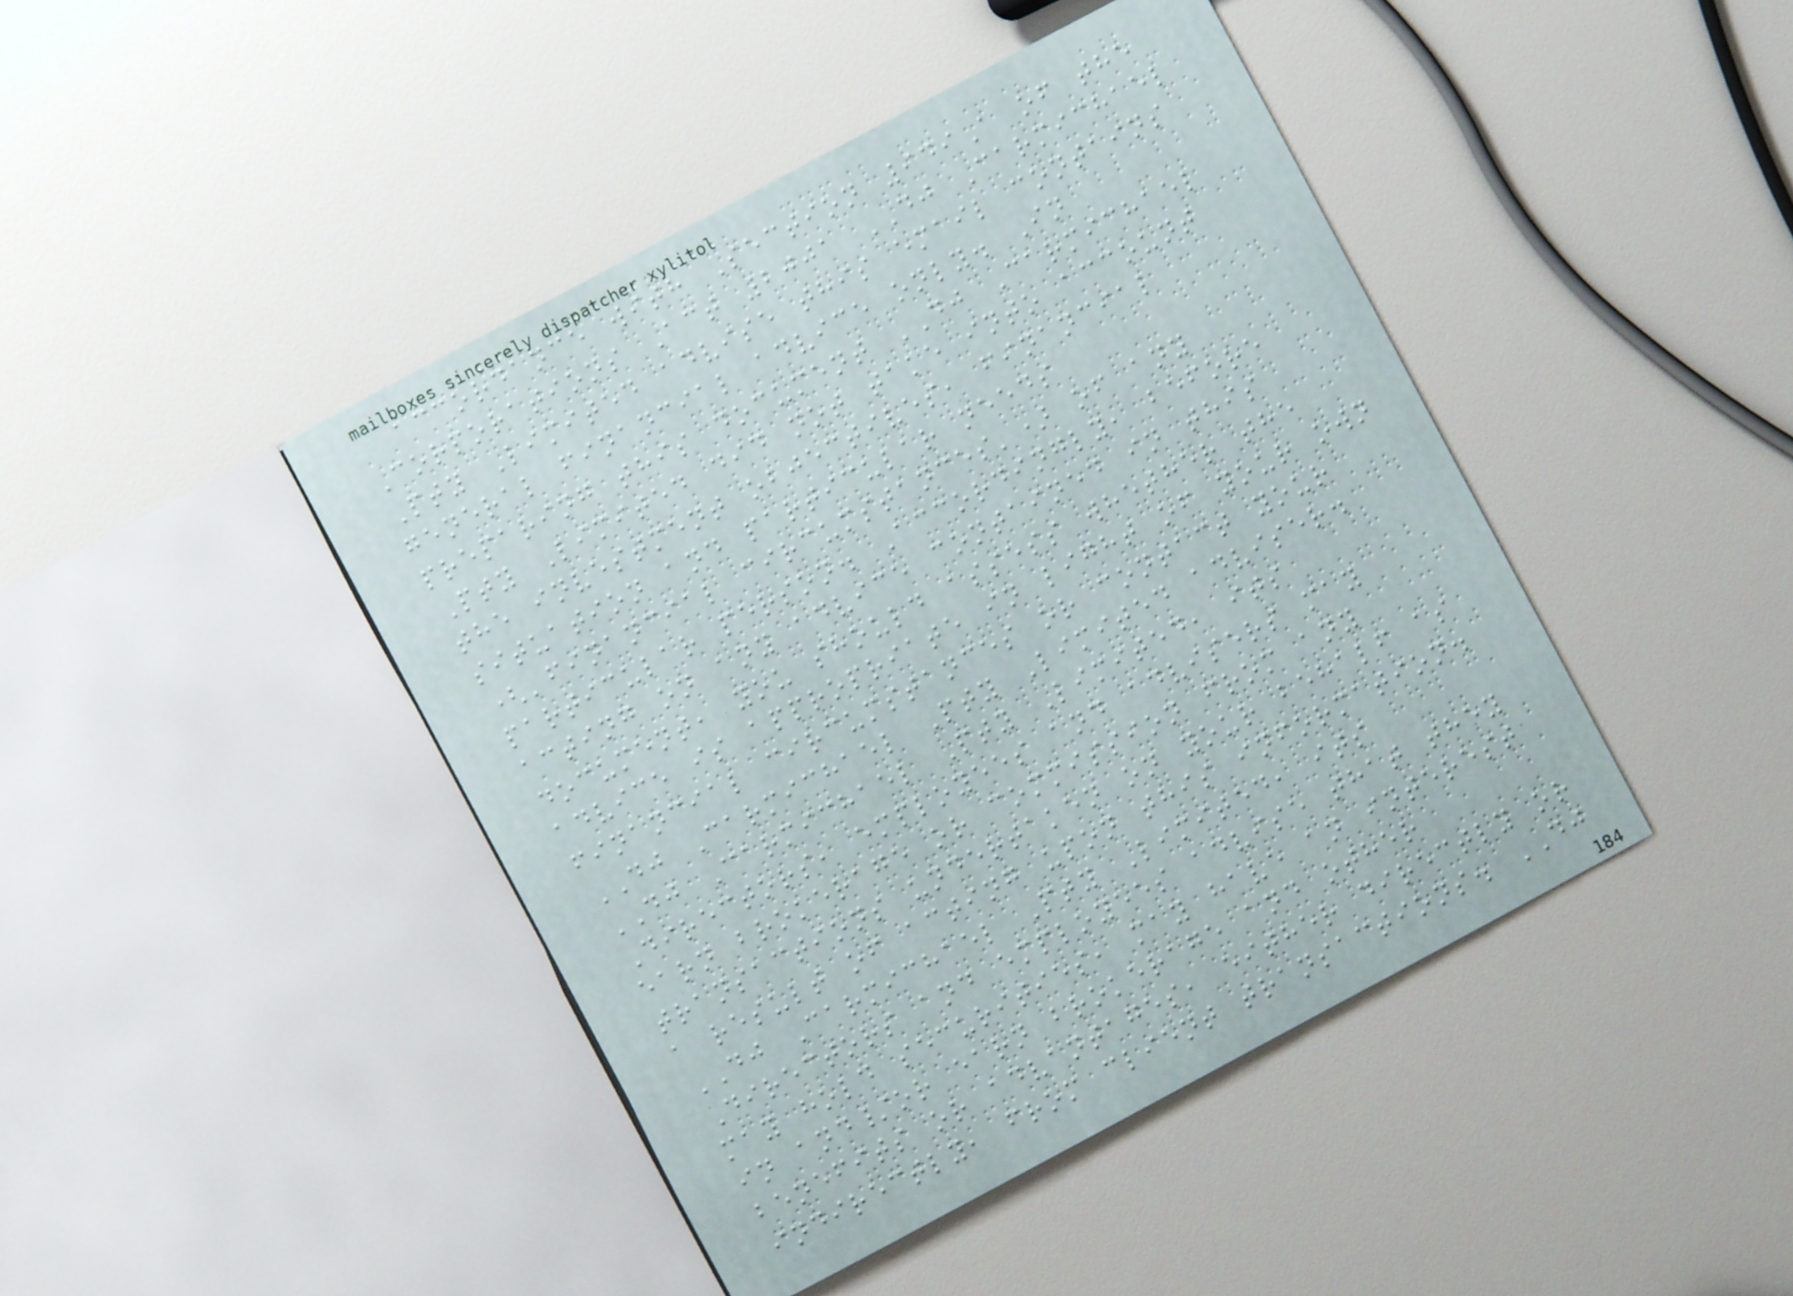accordance with Section 949A of the
Corporations Act 2001 DJ Carmichael
Pty Limited advise this email contains
general financial advice only. In
preparing this document DJ Carmichael
Pty Limited did not take into account
the investment objectives, financial
situation and particular needs
('financial circumstances') of any
particular person. Accordingly, before
acting on any advice contained in this
document, you should assess whether the
advice is appropriate in light of your own
financial circumstances or contact your
DJ Carmichael Pty Limited adviser.
DJ Carmichael Pty Limited, its
Directors, employees and advisers may
earn brokerage or commission from any
transactions undertaken on your behalf as
a result of acting upon this information.
DJ Carmichael Pty Limited, its
Directors and employees advise that they
may hold securities, may have an interest
in and/or earn brokerage and other
benefits or advantages, either directly or
indirectly, from client transactions. DJ
